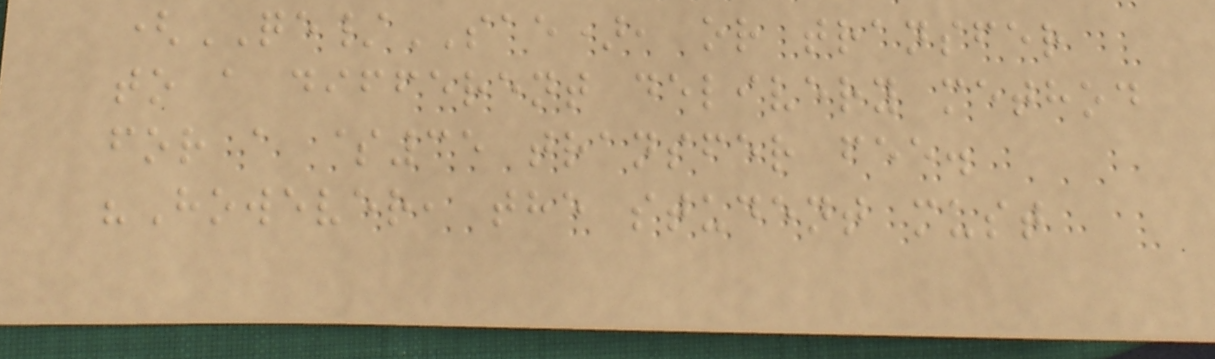(QE/SAE), or transfer
to a different delivery method
for a $35 transfer fee.
"However, the student must
